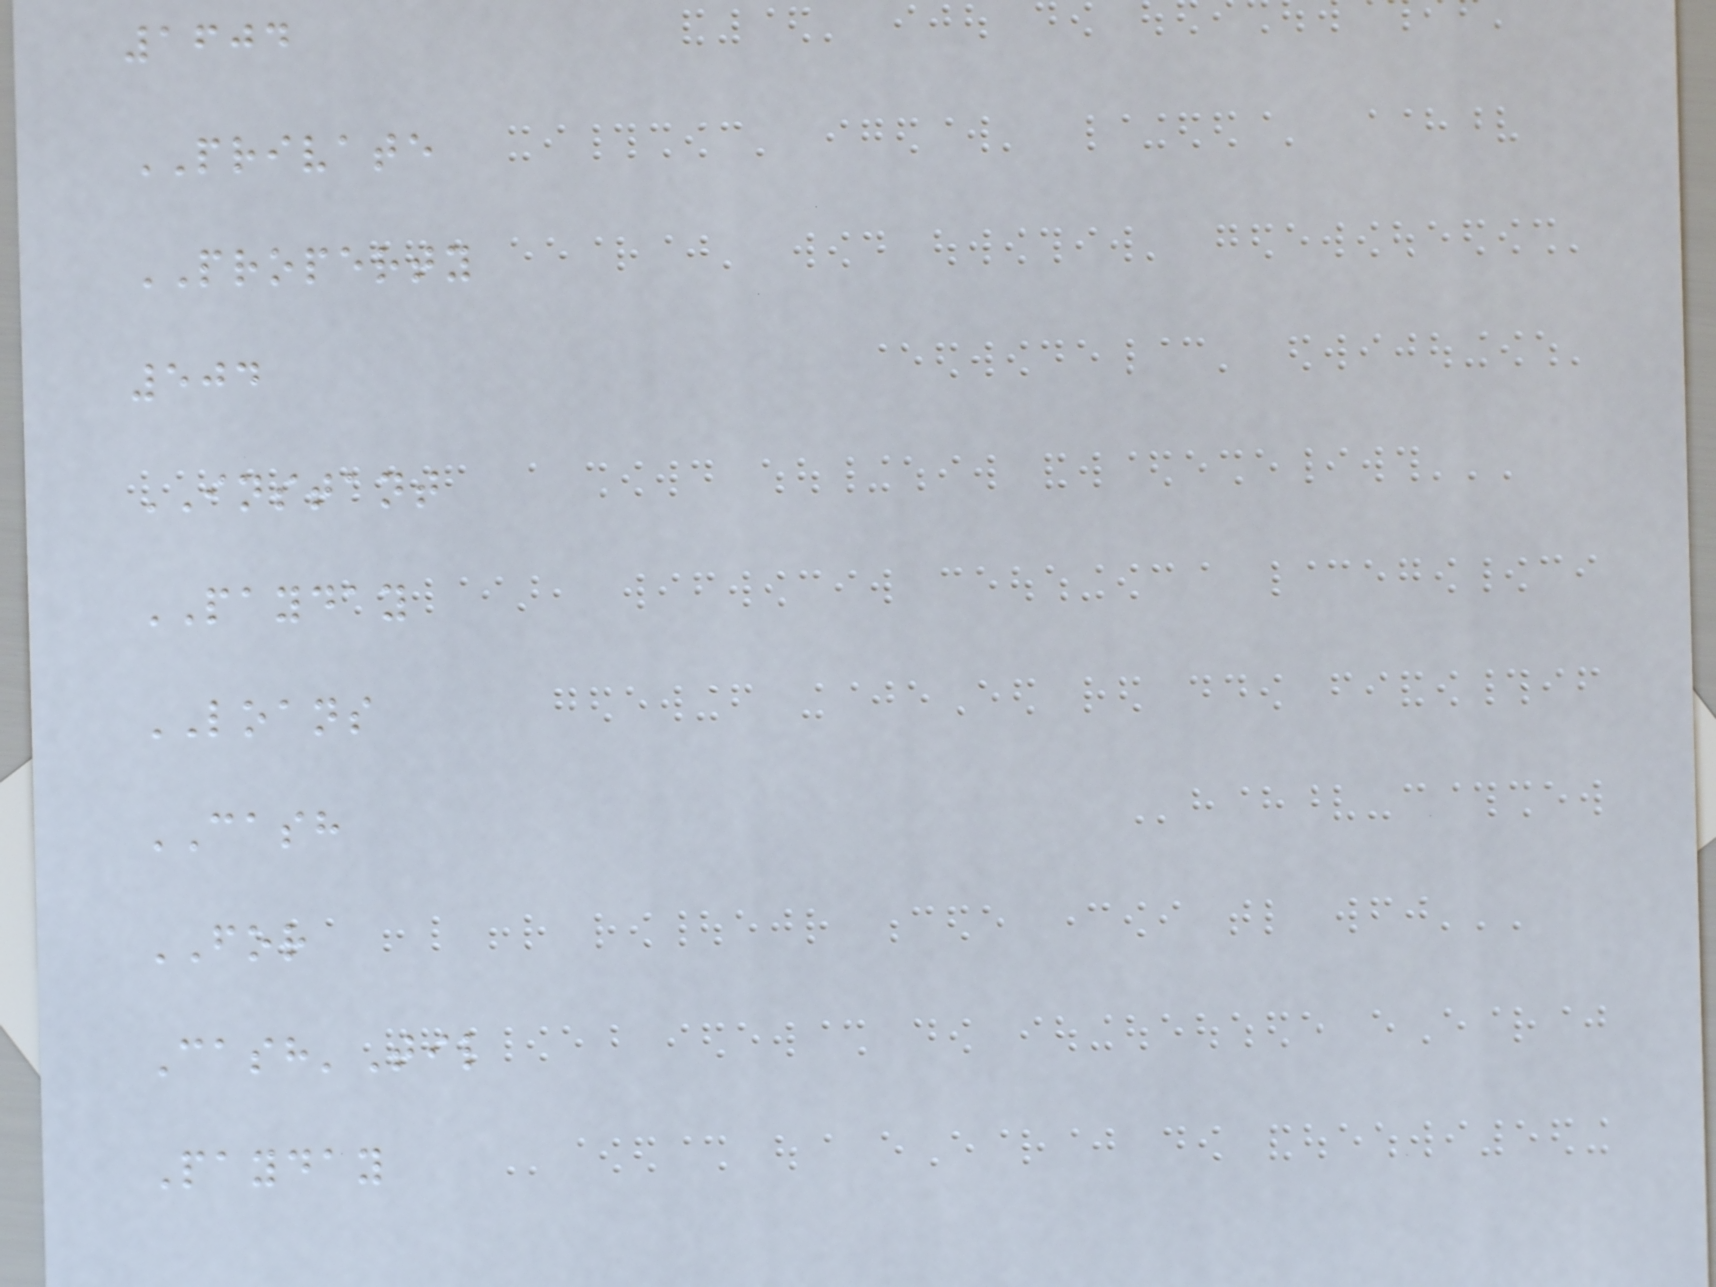1604
PRIVATE
PROPERTY
504
INSTANT
PAYDAY
LOANS
CASH
FOR
Cash'Til
Payday
